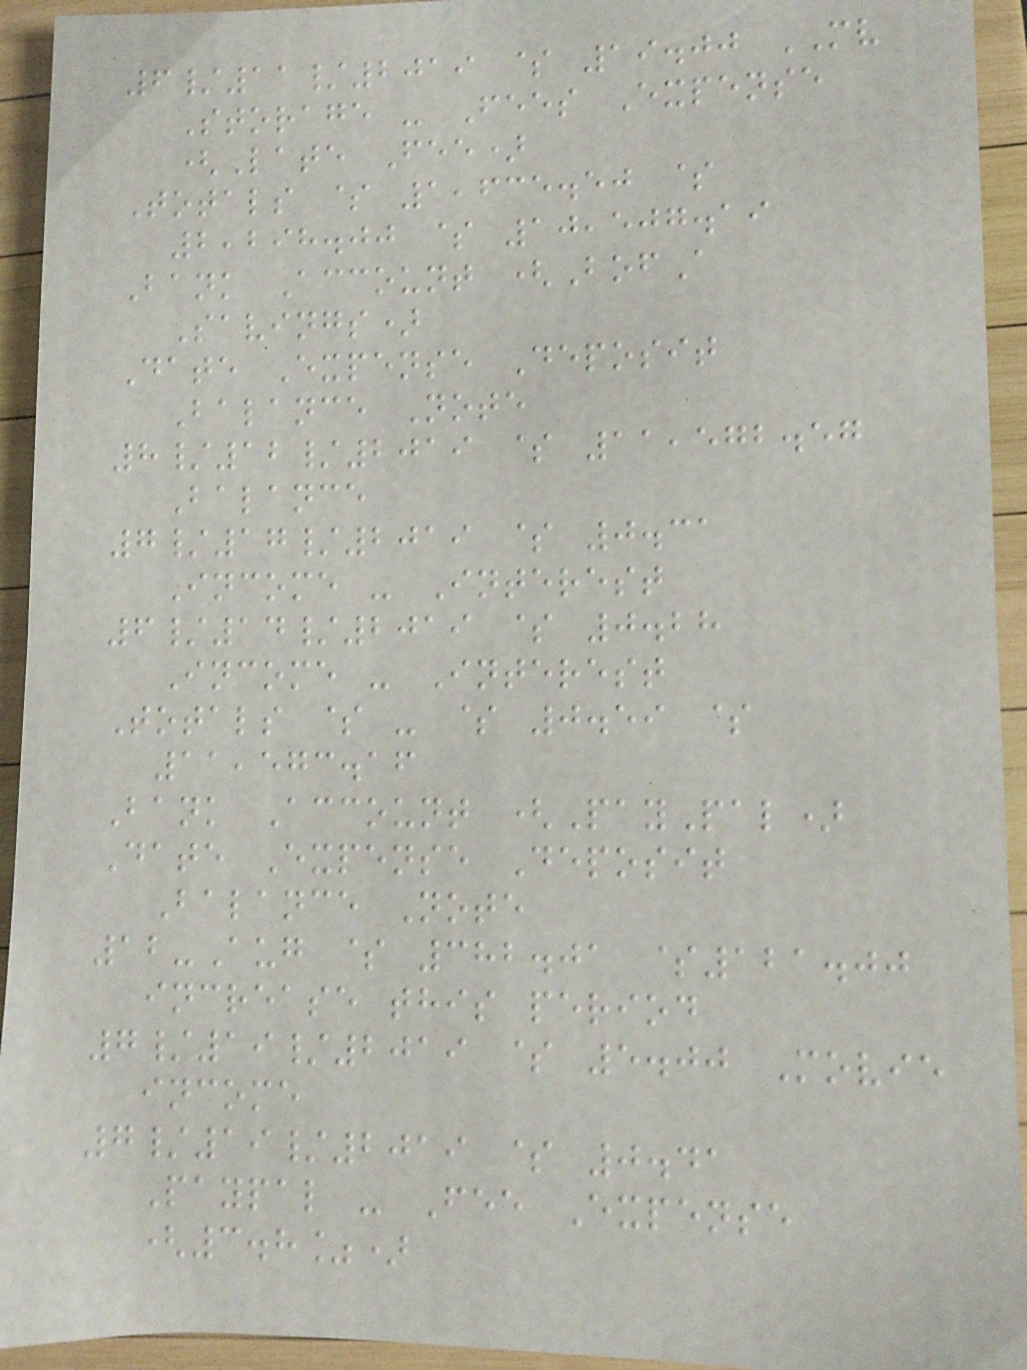6/11/2019 $ 19.00 MV
Storage - Fees Expense
(Late Fee)
Totals $ 1,635.50 $
2,298.00 $ 10,507.19
Bank Account (BofA
Savings)
Date Expense Deposit
Balance Note
8/12/2019 $ 11,572.57
Balance
7/17/2019 $ 0.31
Income - Interest
6/14/2019 $ 0.28
Income - Interest
Totals $ - $ 0.59 $
11,573.16
Bank Account (PayPal)
Date Expense Deposit
Balance Note
12-Aug $ 382.01 $121.00
increase this period
7/19/2019 $ 5.00 Movie
income
7/19/2019 $ 0.41
Paypal - Fee Expense
(3.8%)
